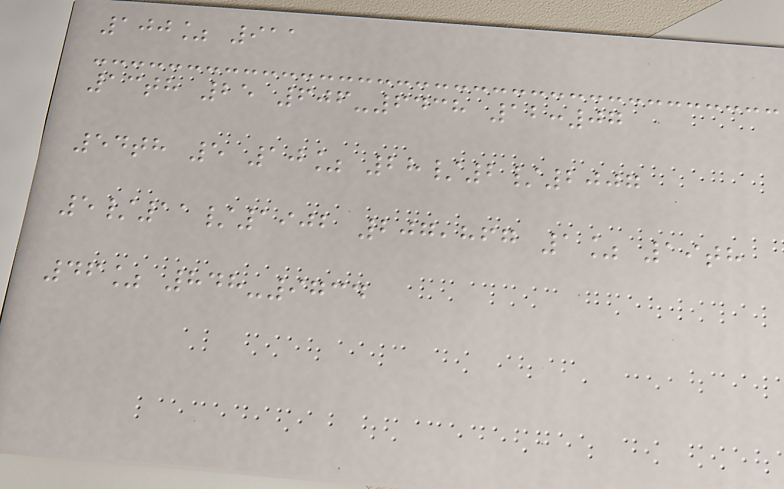100% 911
13th 25 606-6438 12:07
54th 5 10% 28/2/2007
5/11/1902 207,867 1% 19th
46% 848-9734
